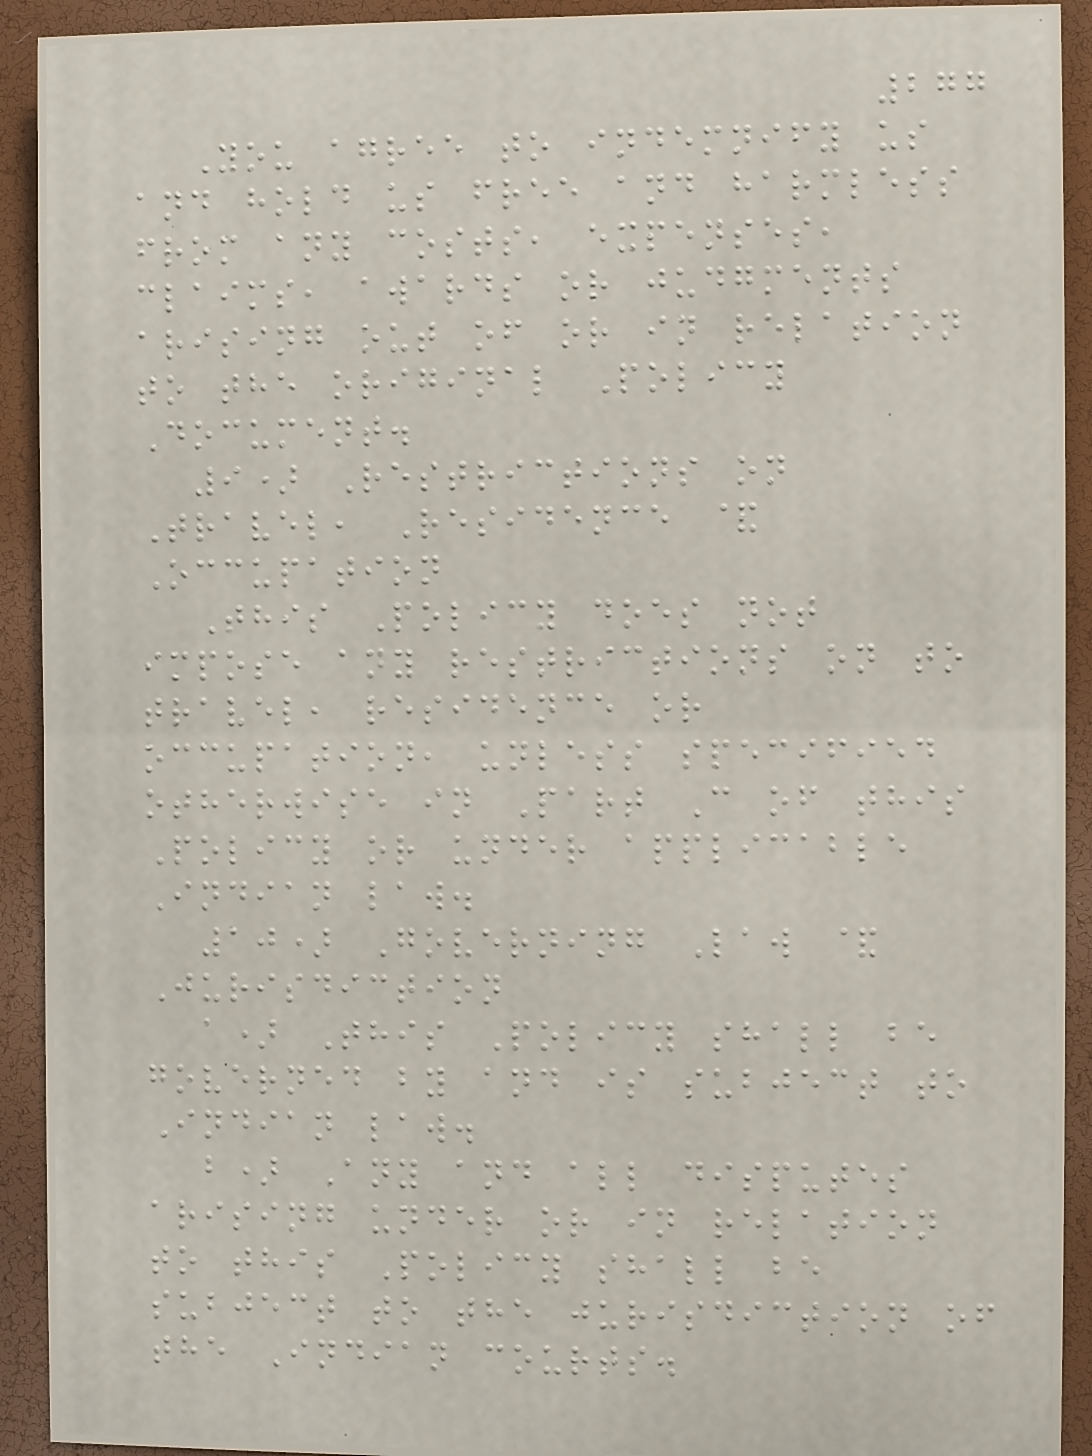277
You agree to indemnify us
and hold us free and harmless
from any costs, expenses,
claims, awards or judgments
arising out of or in relation
to the original Policy
Document.
9) Restrictions on
Travel, Residence &
Occupation
This Policy does not
impose any restrictions on to
travel, residence or
occupation, unless specified
otherwise in Part C of this
Policy or under applicable
Indian law.
10) Governing Law &
Jurisdiction
a) This Policy shall be
governed by and is subject to
Indian law.
b) Any and all disputes
arising under or in relation
to this Policy shall be
subject to the jurisdiction of
the Indian courts.
